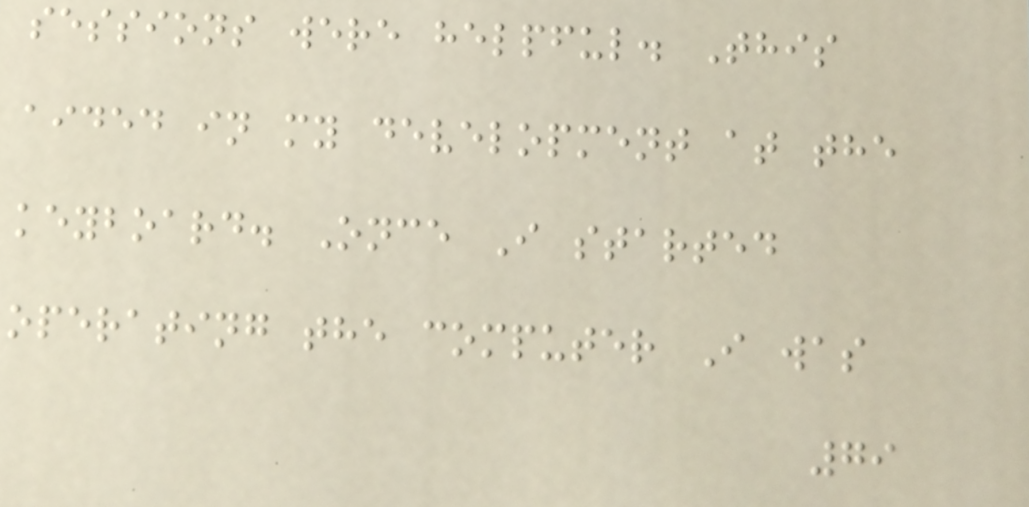sessions were helpful. This
aided in my development at the
keyboard. Once I started
operating the computer I was
79
